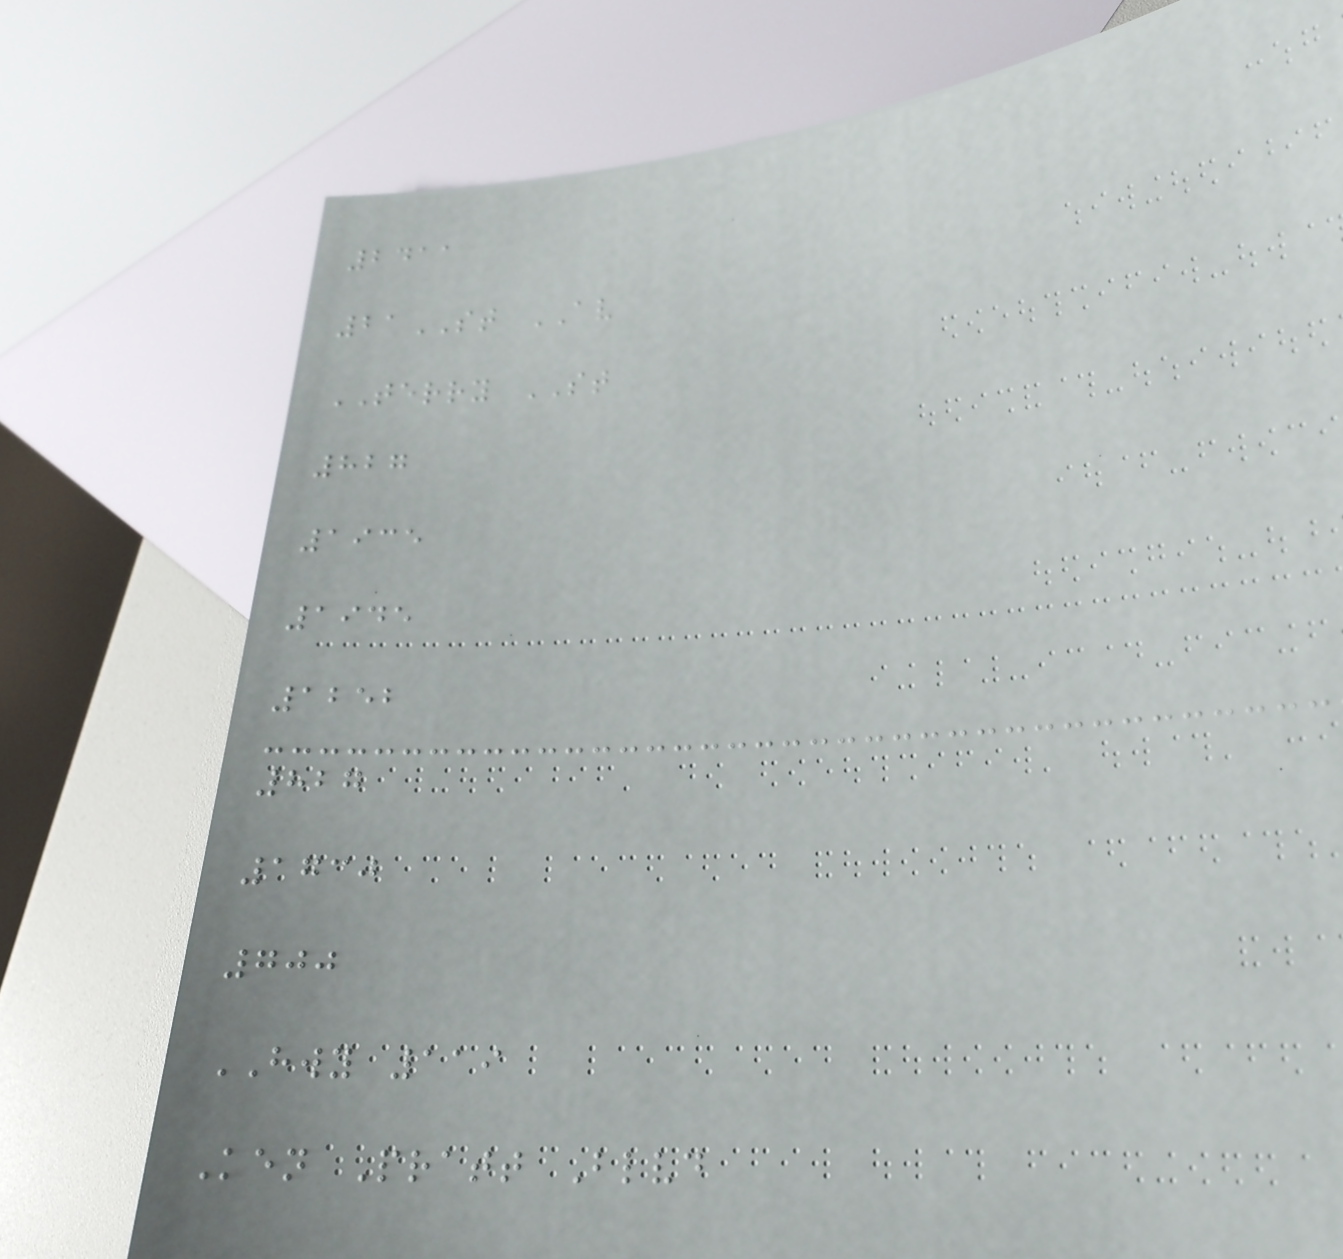2411
21ST AV
TERRY ST
827
1935
1945
1252
827
1730
700
HWY 119
Ken Pratt Blvd
